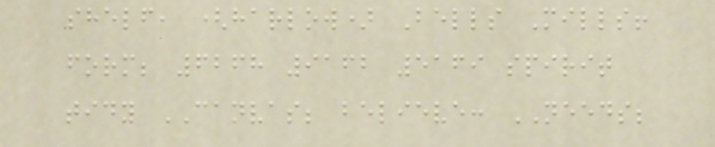shelf, (harlow) Bells Mills!
form; 6268 9162 5169 spirit
tidy CANVAS; believe: NEEDS;
